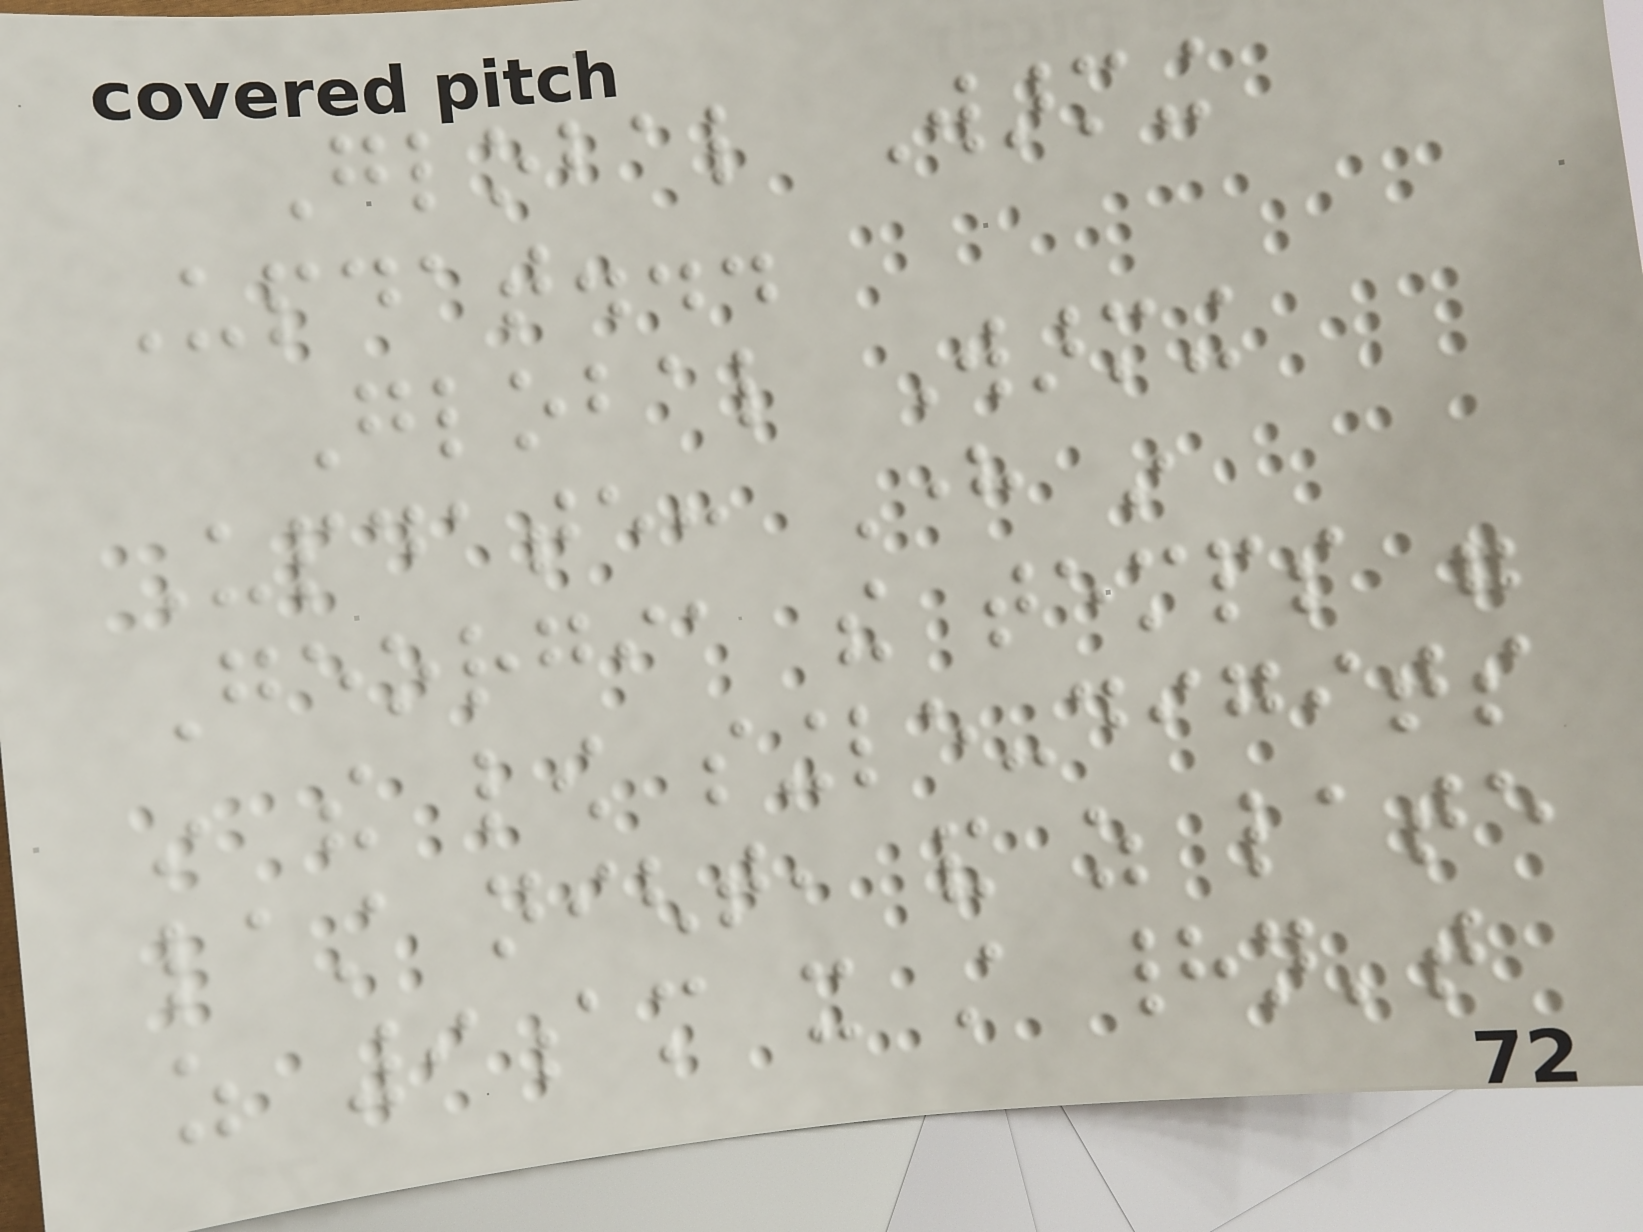Global Warming
Updat...
Global Warming
Update: Here in
Georgia the temps were
in the low single-digits
last night, and as late
as 9am it still hadn't
